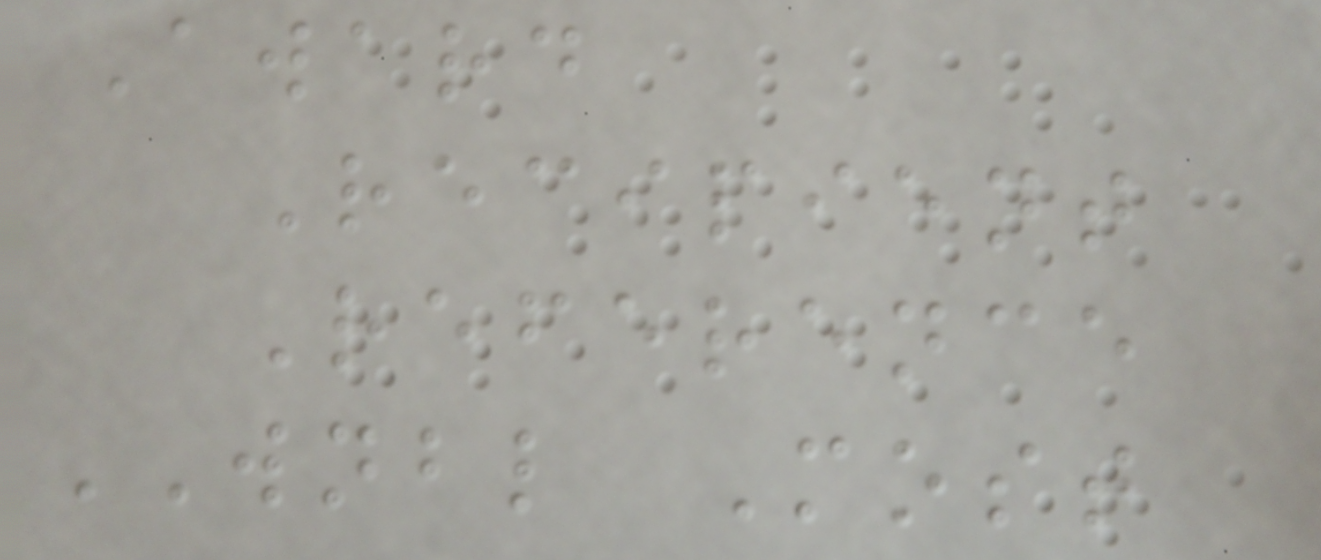Award
Recipient
Reference
WNBL Most
